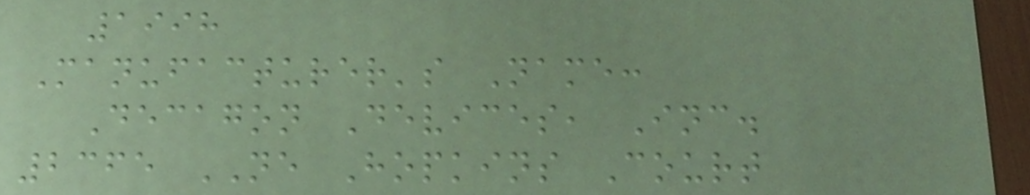1998
Manufacturer's Name:
Decagon Devices, Inc.
2365 NE Hopkins Court
